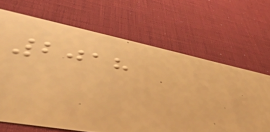2018
